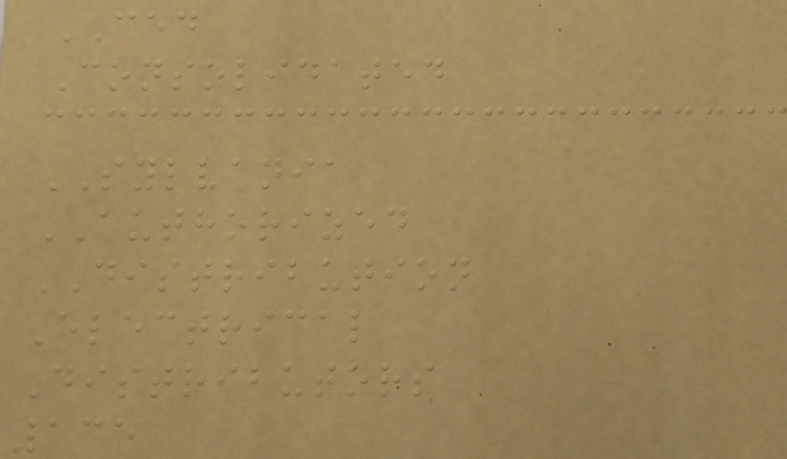CED
Consolidated
SYLVANIA
AUTHORIZED
DISTRIBUTION
Electrical
Distributors
135
